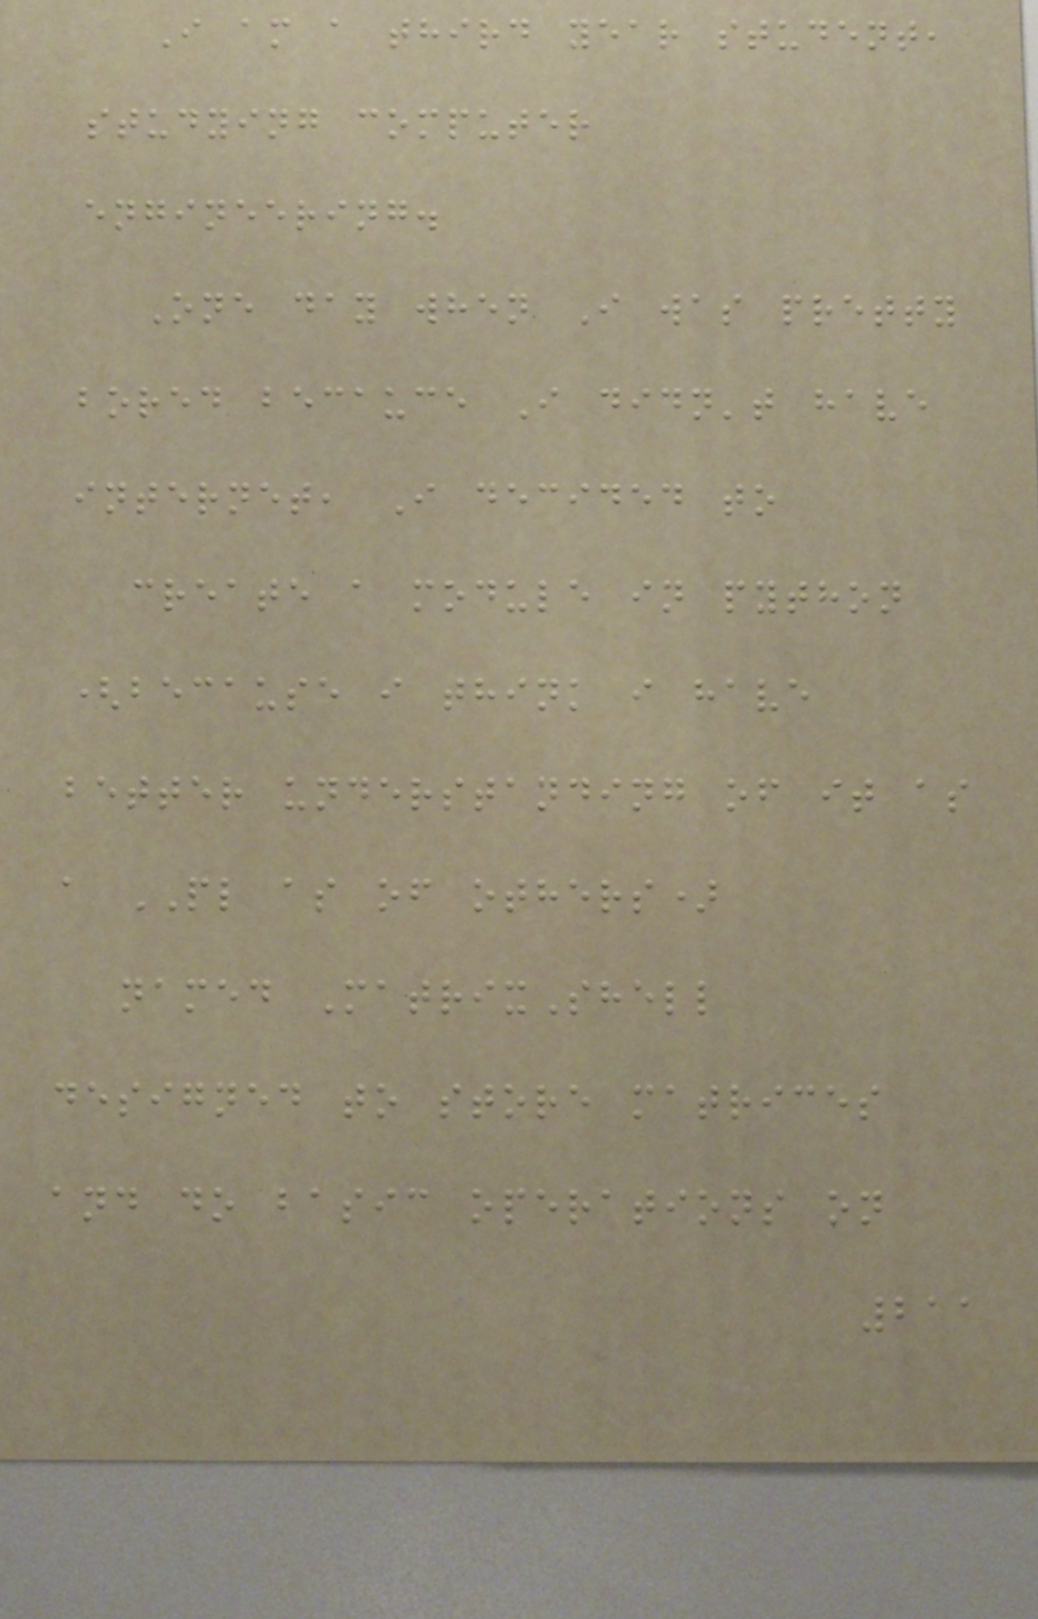I am a third year student,
studying computer
engineering.
One day when I was pretty
bored becauce I didn't have
internet, I decided to
create a module in python
(because i think i have
better understanding of it as
a PL as of others)
named MatrixShell
designed to store matrices
and do basic operations on
211
